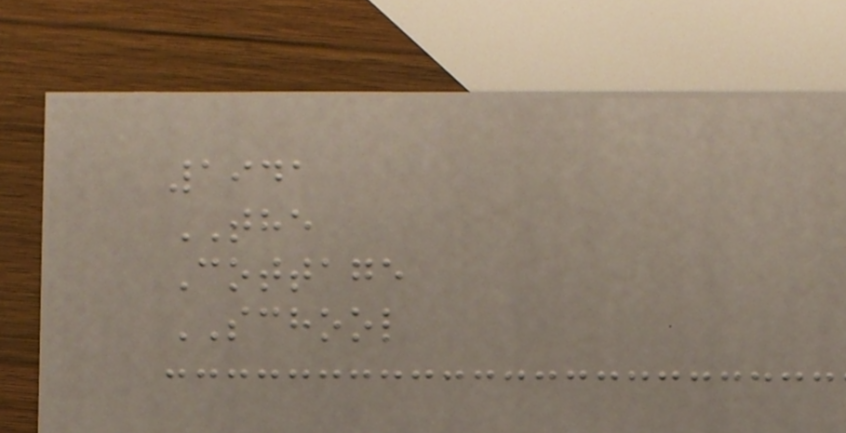1941
THE
Cottage
SCHOOL
